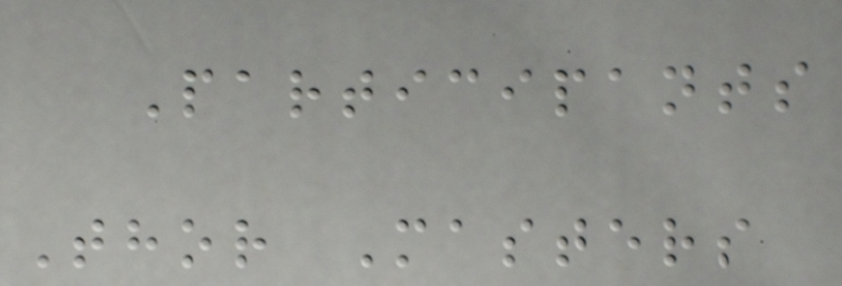Participants
Thor Masters
